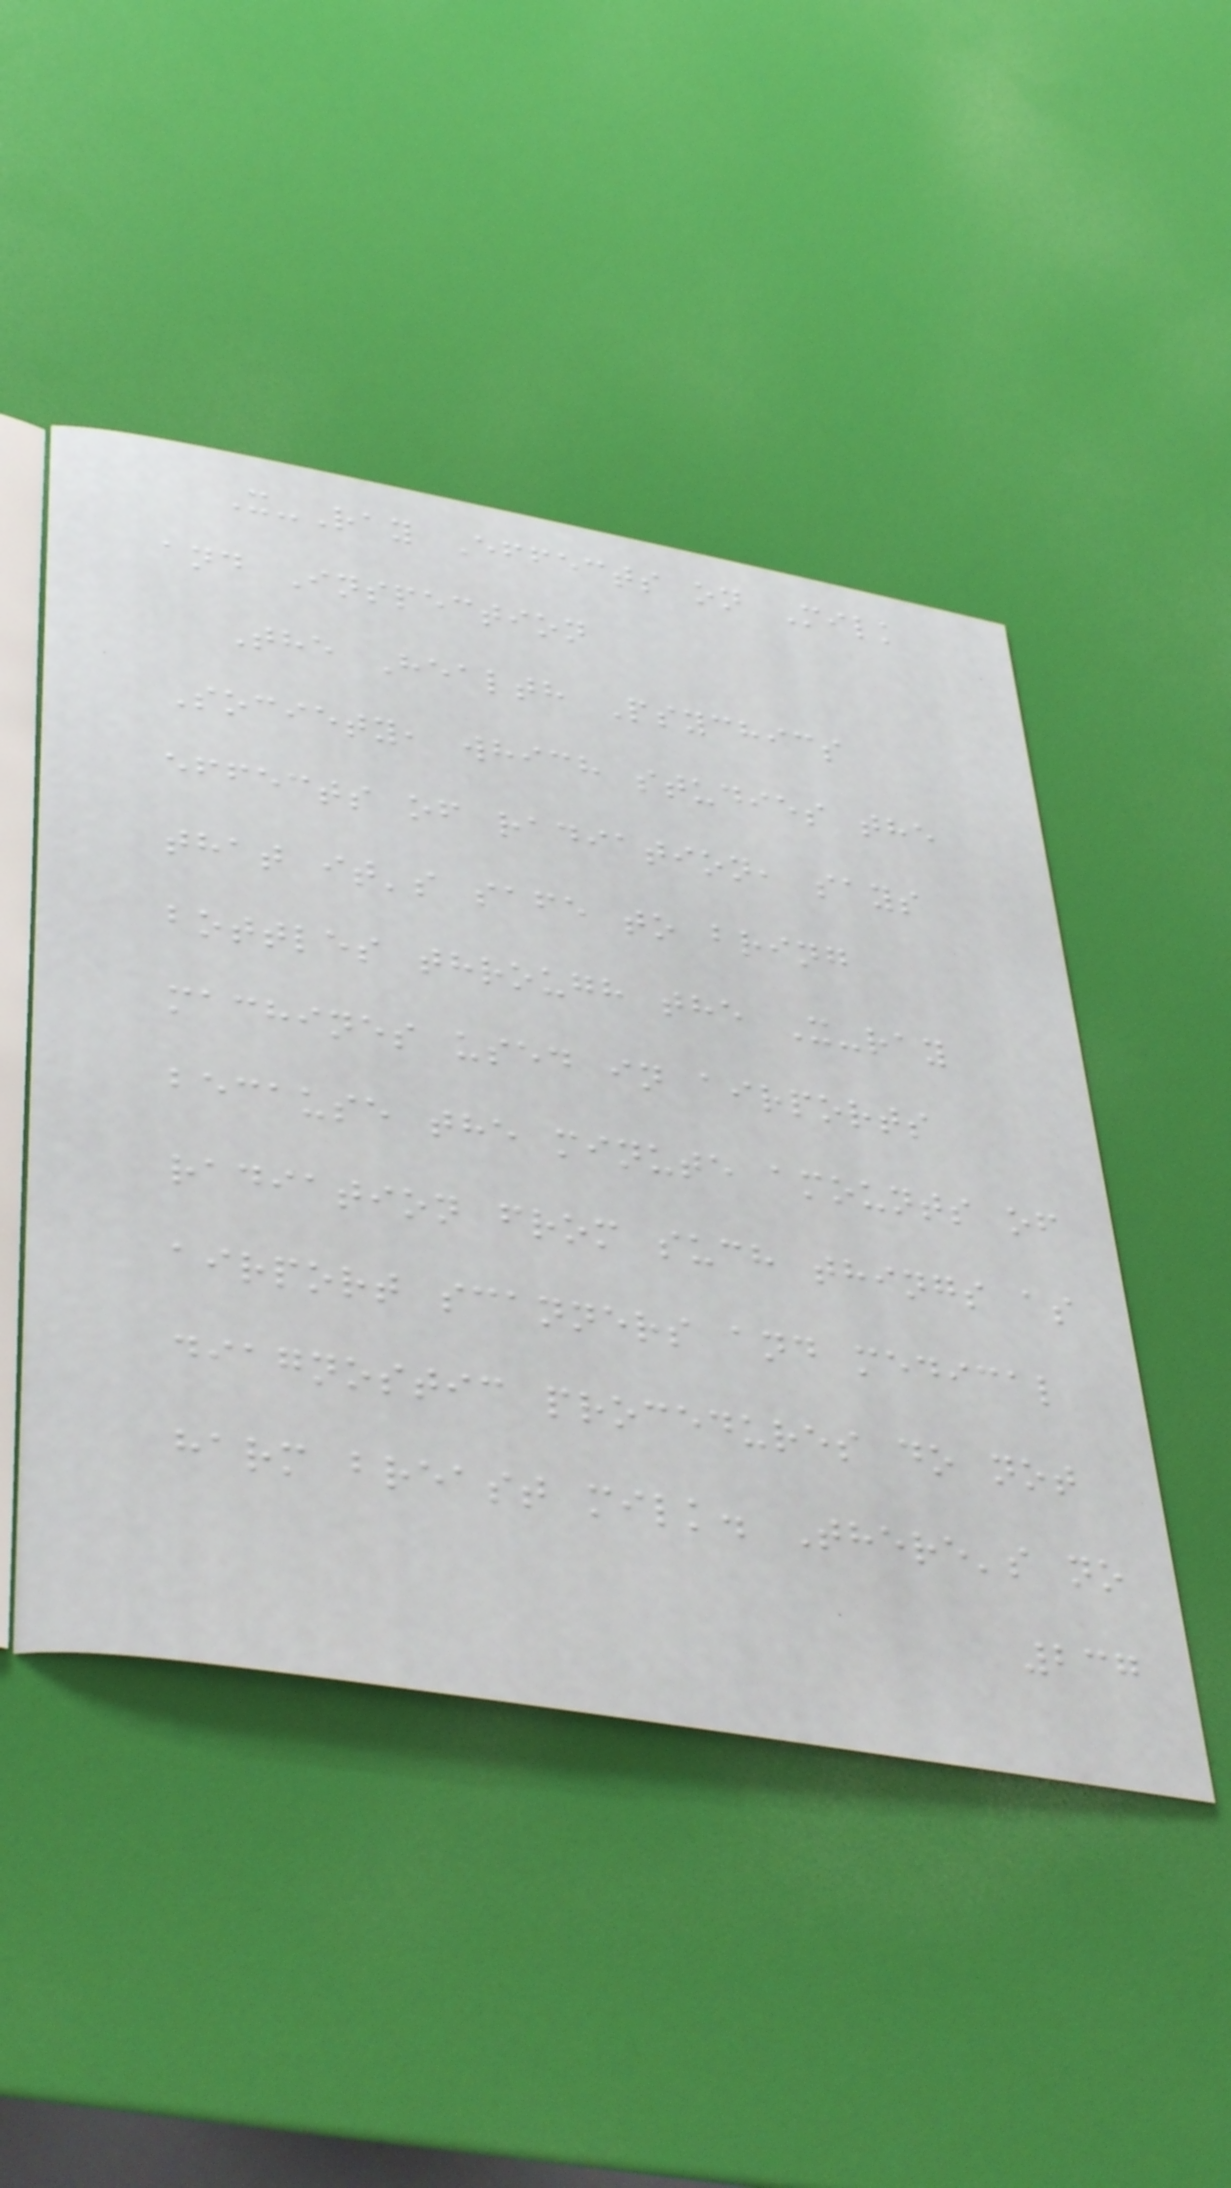X-Ray Effects on Milk
and Inspection
The Health Psychics
Society, which studies the
effects of radiation, says
that it's safe to bring
bottles through the X-ray
machines used in airports
because the minute amounts of
radiation from such things as
airport scanners and medical
diagnostic procedures do not
harm breast milk. There's no
237
